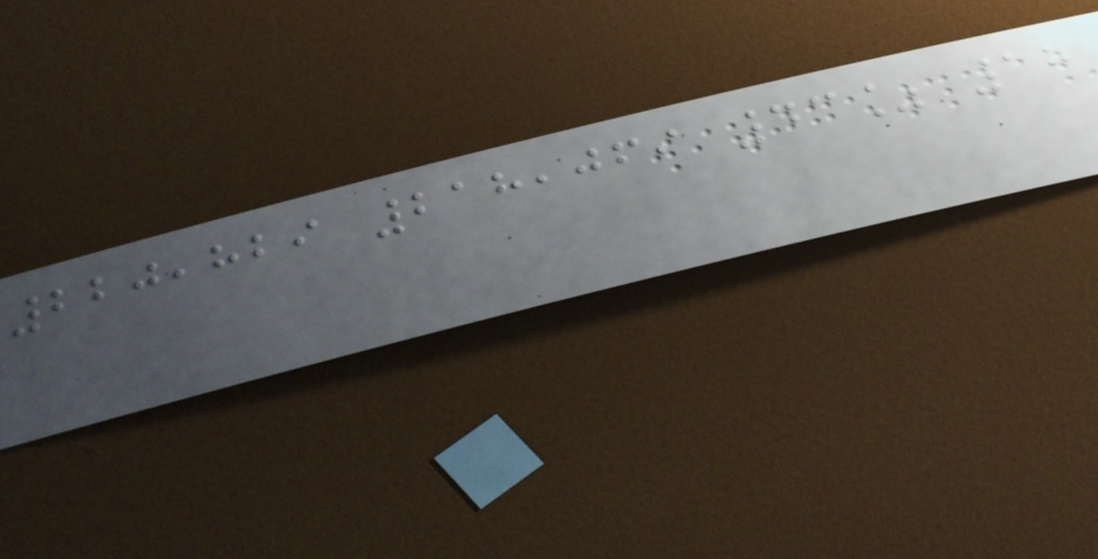220,829 218,069 43% 18
